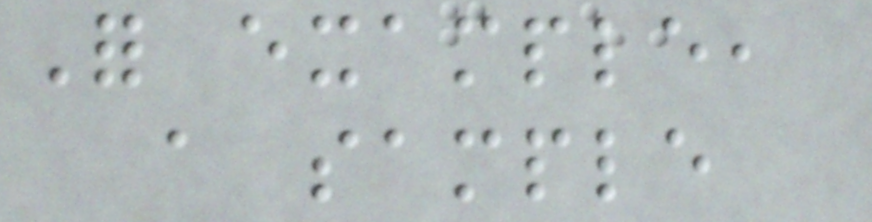For example,
a sample
